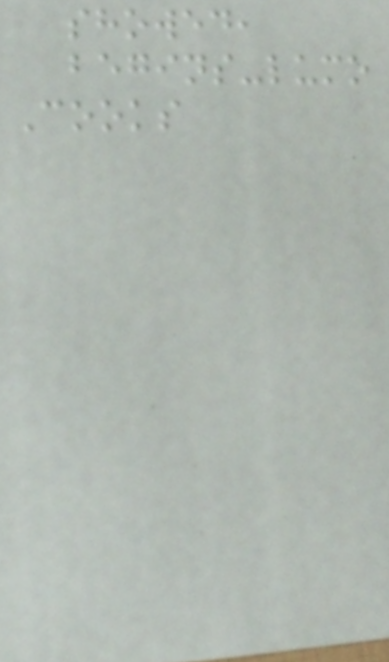showed,
begins-lumo
Cooks
